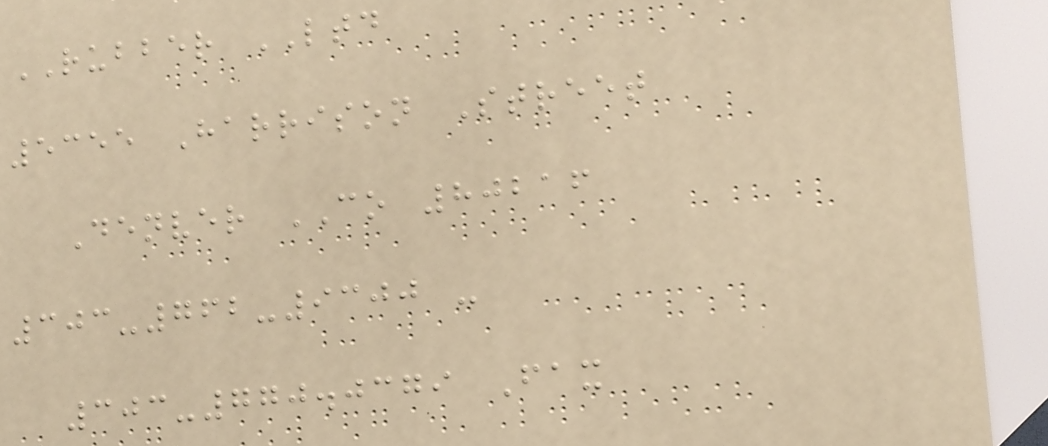RUBBER LTD
5355 Harrison Street
Denver CO 80216
303-762-9300 -
303-770.0379 Fax
